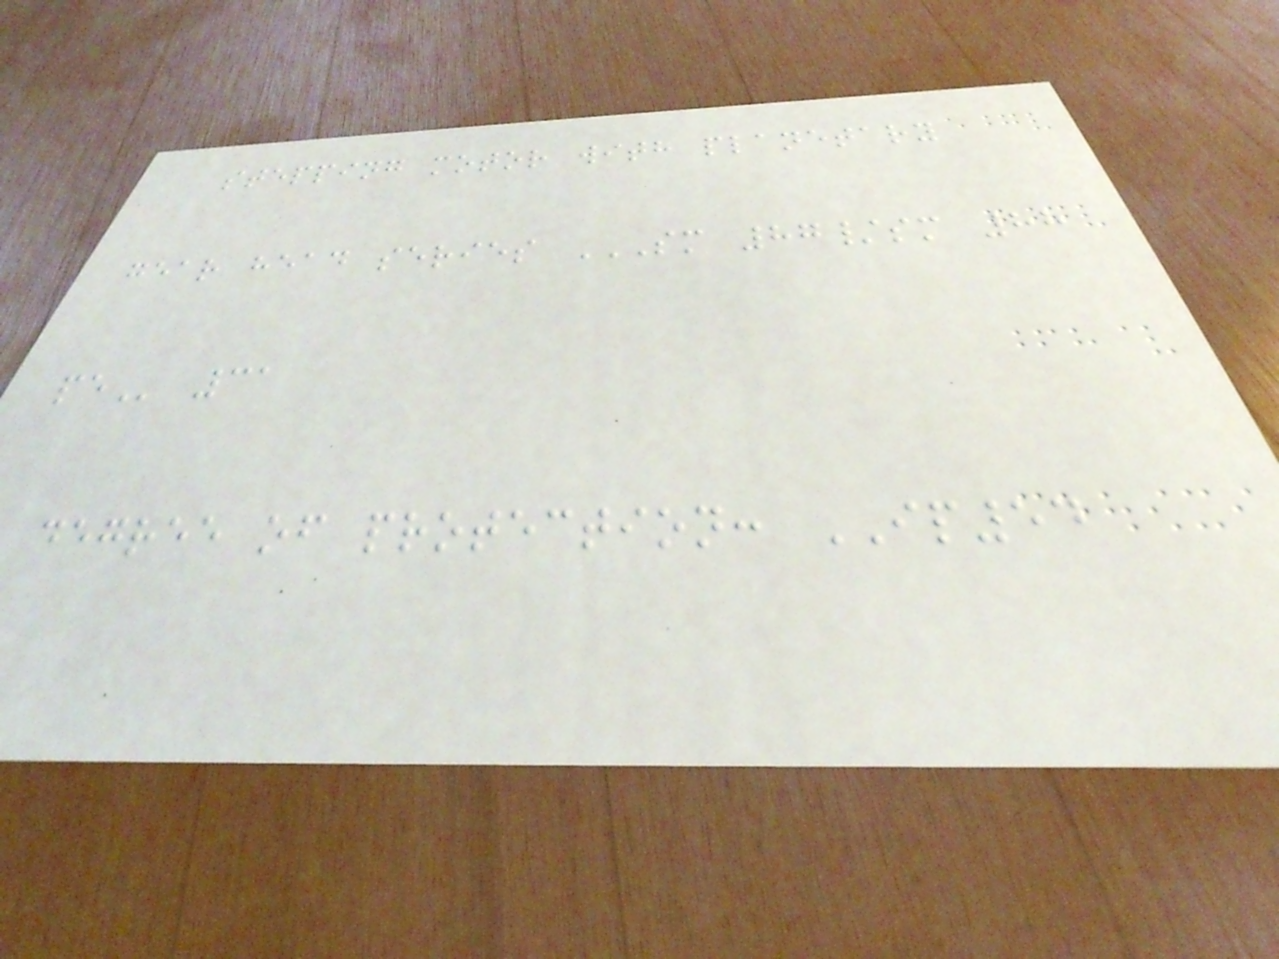stepping motor with planetary
gear head series SM 87/SM 88
PE 31
degree of protection: IP54
